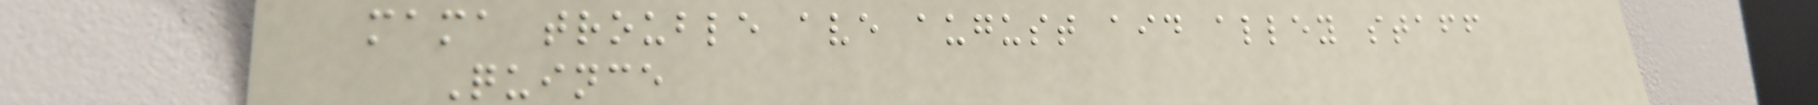mama trouble ave august aid alley staff
Quince
